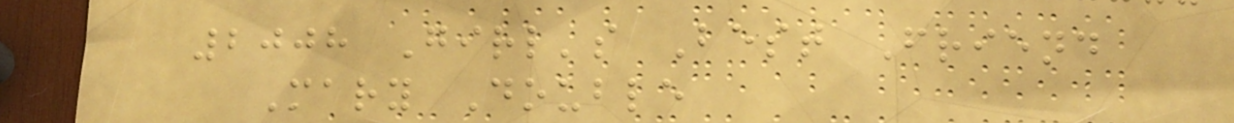2008 Girl's Best Friend
Mary Double
